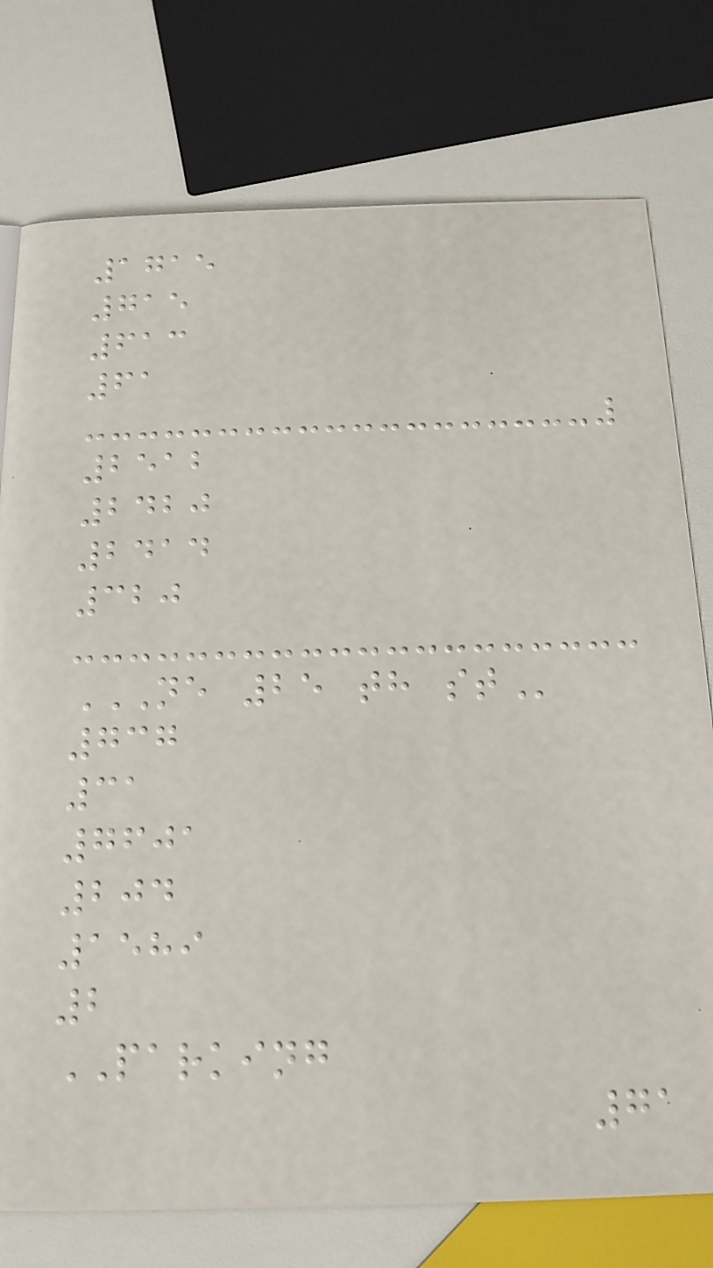1715
715
613
61
2512
2420
2414
320
NE 25 TH ST
737
31
7601
204
1589
2
PARKING
71
